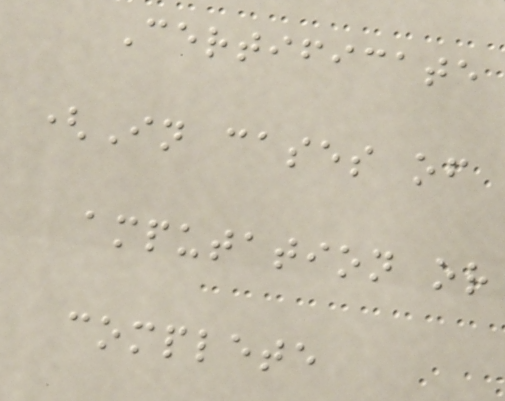Certificate
(In cases of
amputation or
complete
